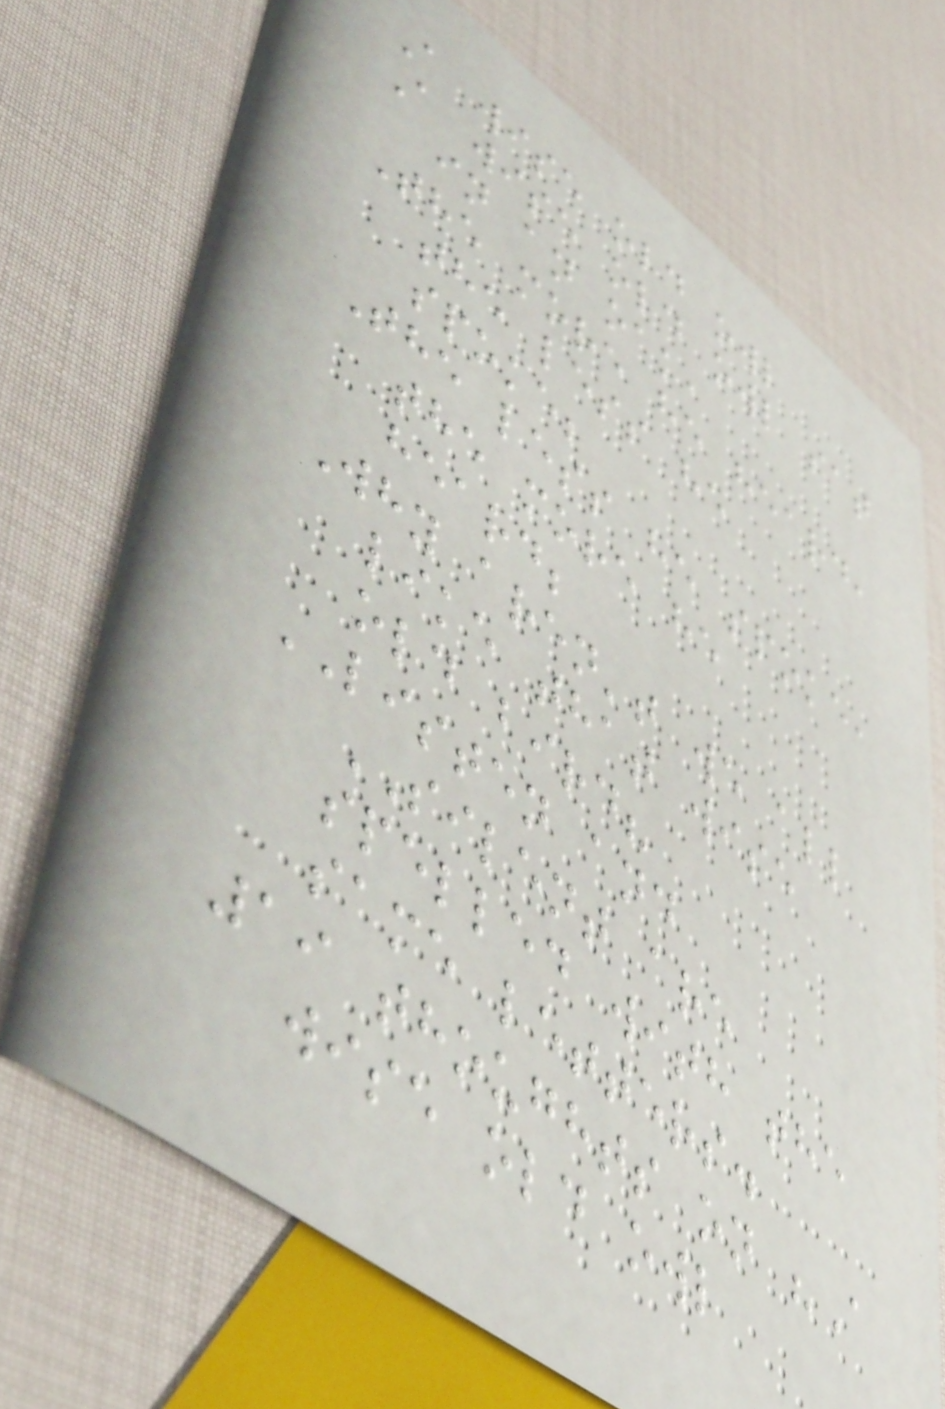A wise old owl
A wise old owl sat
in an oak,
The more he heard,
the less he
spoke;
The less he spoke,
the more he
heard;
Why aren't we all
like that wise
old bird?
LISTEN and
SILENT are
spelled with the
same letters.
19 thoughts on "A
wise old owl
